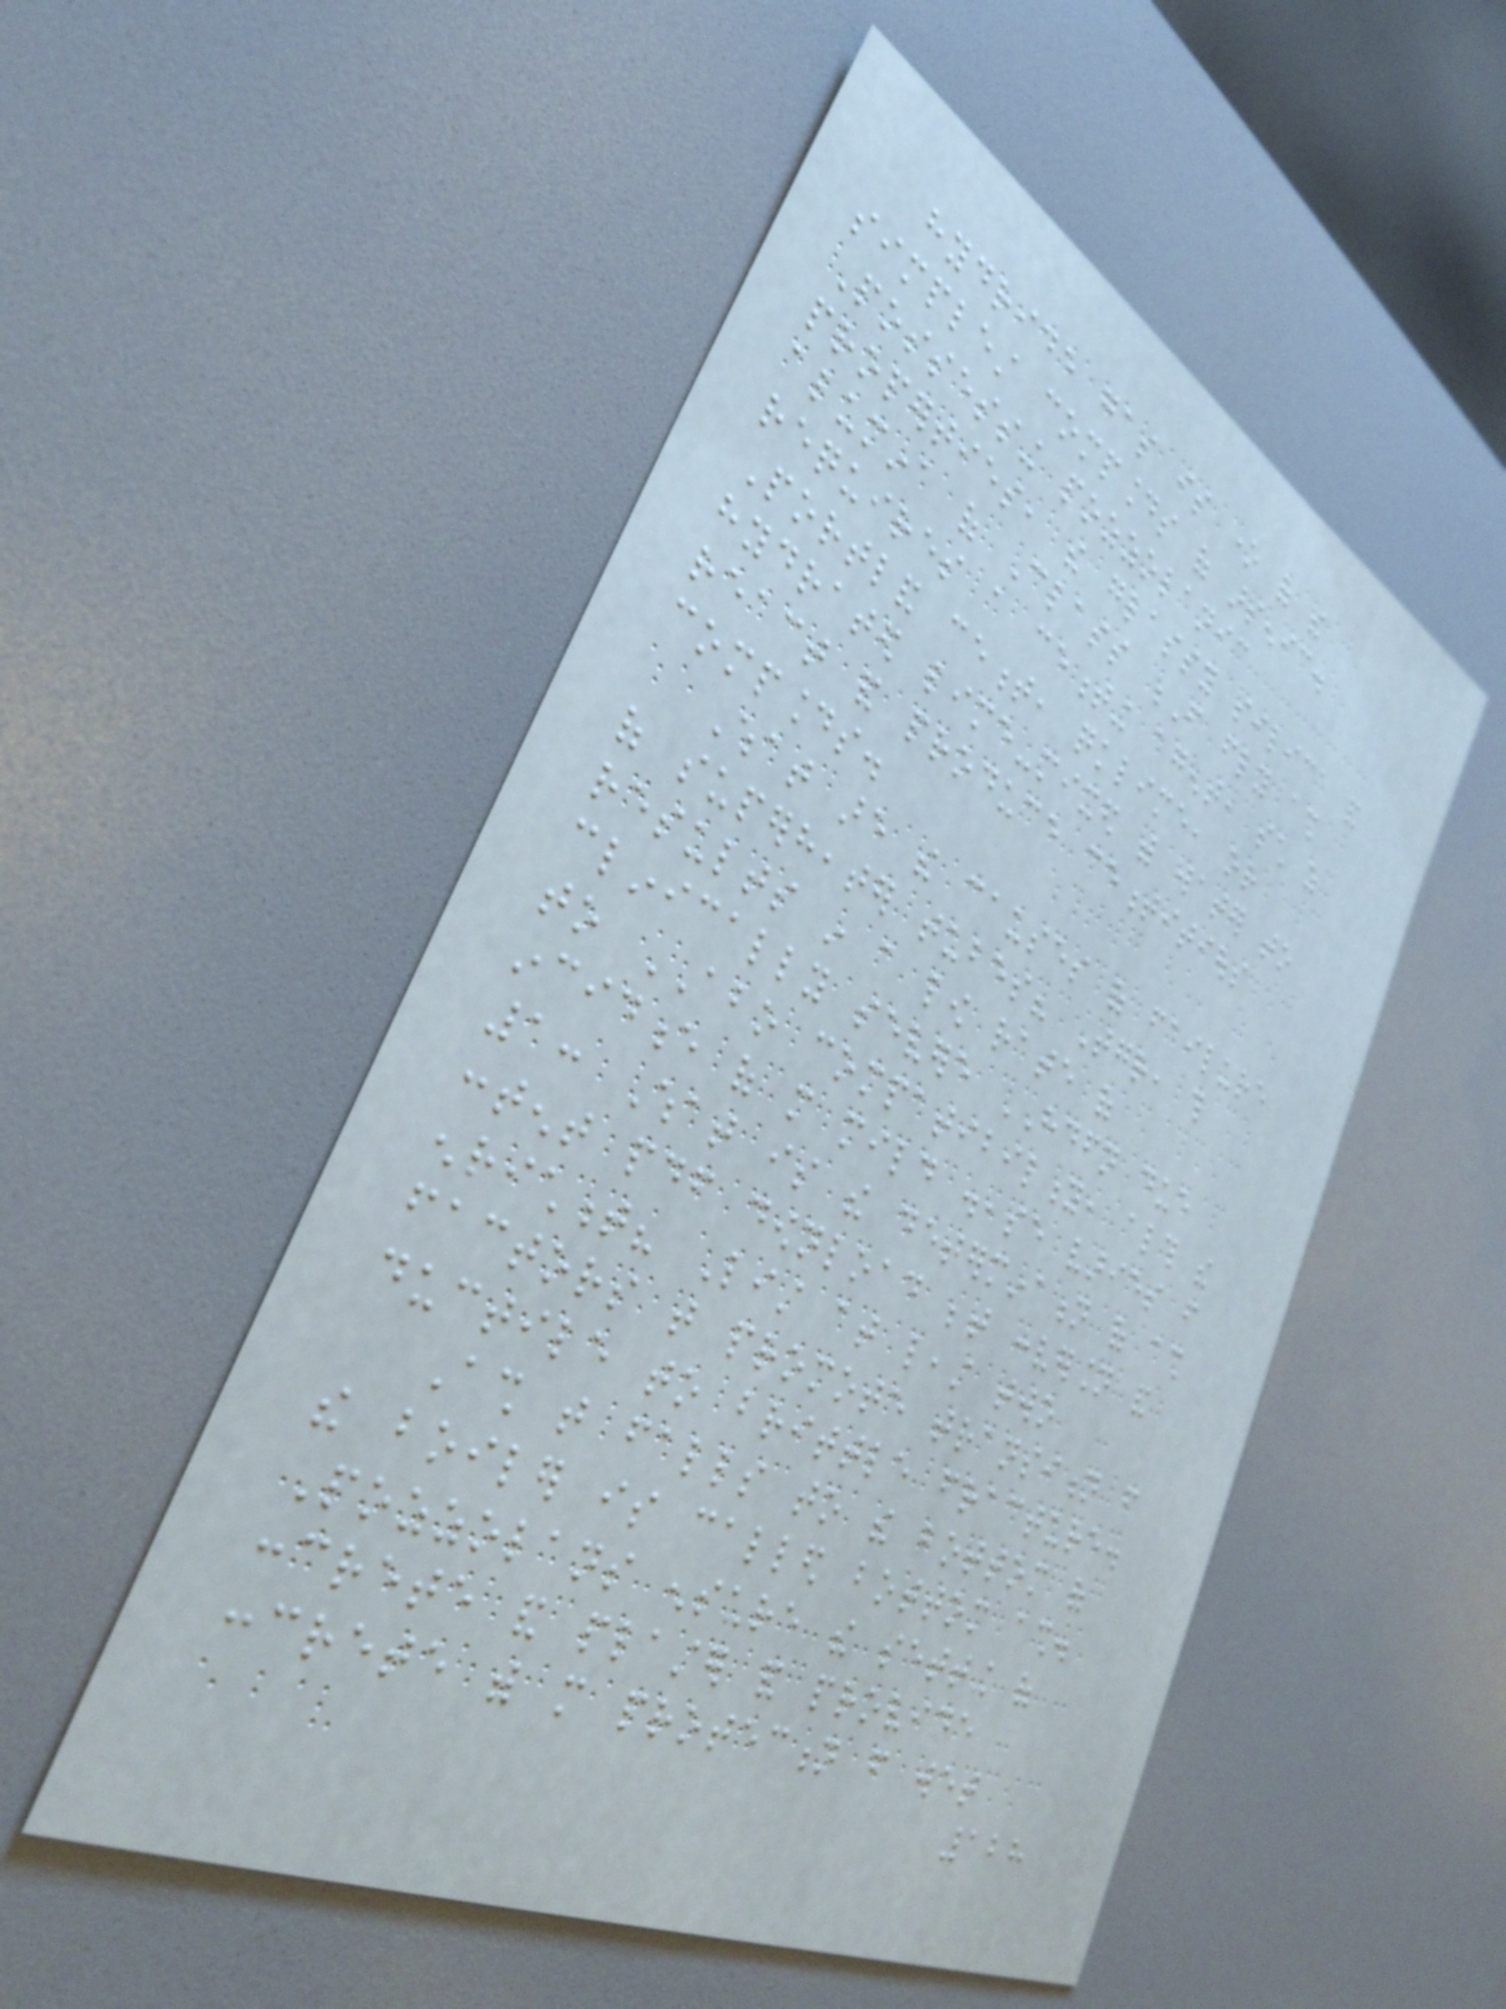hydride gas is one of the
simplest compounds of arsenic.
Possessing pozzolanic
properties, the glassy silica and
alumina of Class F fly ash
requires a cementing agent, such as
Portland cement, quicklime, or
hydrated lime-mixed with water to
react and produce cementitious
compounds.
What are the causes of failure
of superheater tubes? Together, this
results in a low rate of
clinically severe HDFN due
to ABO compatibility, although the
incidence of more mild disease varies from
1: What is the determination of ash
content pdf download between conversion and
enrichment? List at least two
factors that promote transition from
ductile to brittle fracture.
Ash that falls to the bottom of
the boiler is called bottom ash.
Pozzolans ensure the setting of
concrete and plaster and provide
concrete with more protection from wet
128
